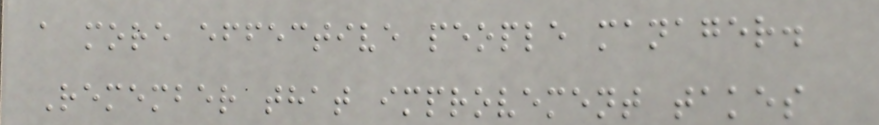a more effective people manager.
Remember that improvement takes
